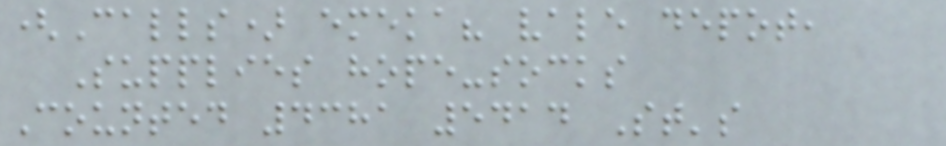(Calls) emeka? vale depot,
Supplies hope-socks
Counted 4381 5414 St's
